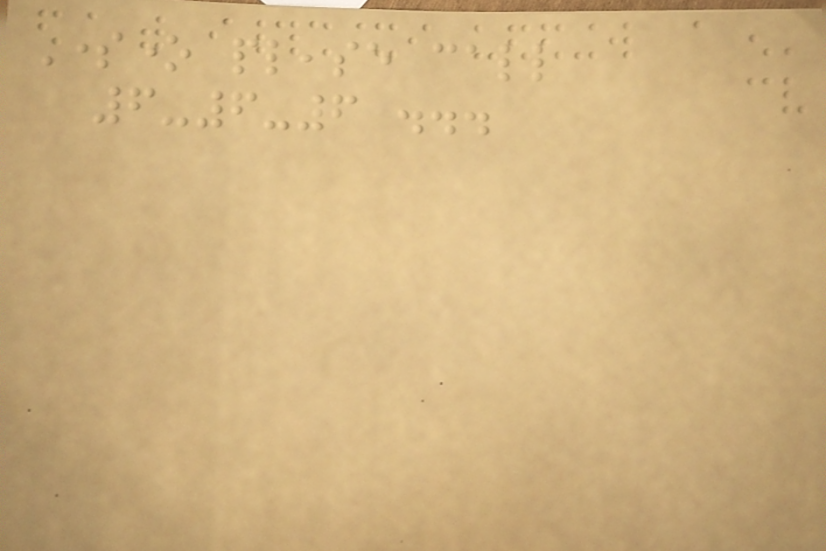Someone please call
6-6-6 ...
